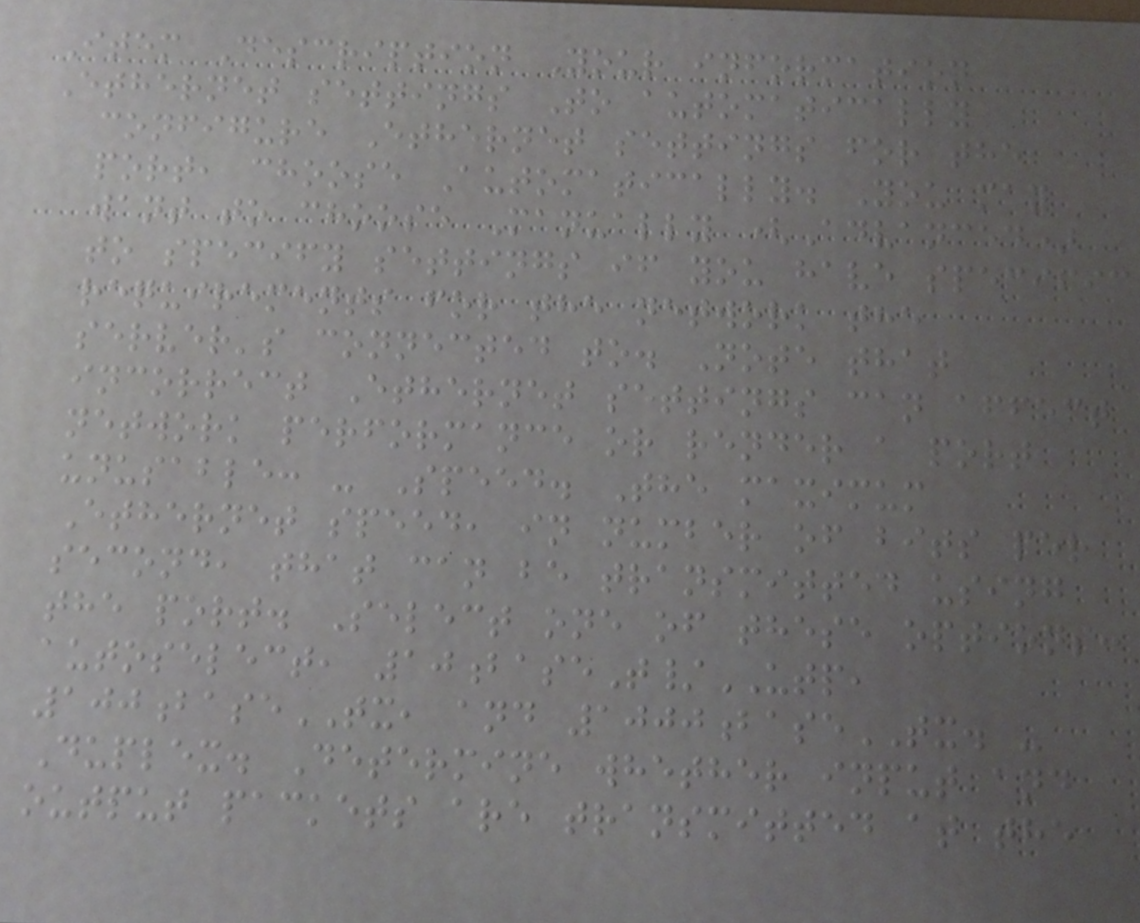Item Description Your information
Ethernet settings To automatically
configure Ethernet settings for the
port, choose Automatically. You may
want to choose Manually (Advanced)
to specify settings if you have specific
requirements for the network the
server's connected to. Note that
incorrect Ethernet settings can affect
network performance or render a port
unusable: - Speed. The maximum
Ethernet speed, in number of bits per
second, that can be transmitted using
the port. Select one of these options:
autoselect, 10baseT/UTP,
100baseTX, and 1000baseTX. -
Duplex. Determine whether input and
output packets are transmitted at the
